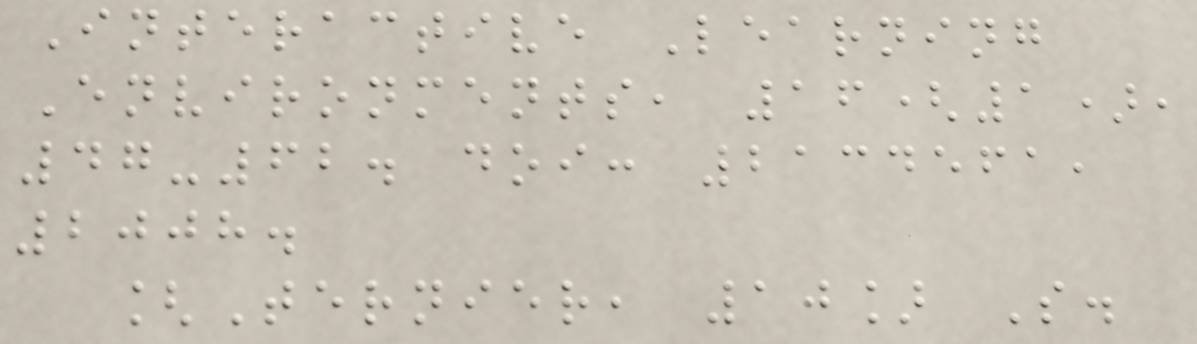Interactive Learning
Environments, 16(1),
47-62. doi: 2134561,
2008.
[Ternier, 10] S.
